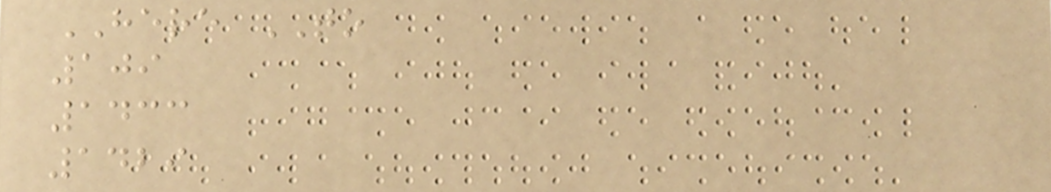HERE TO
109
1433
1429
